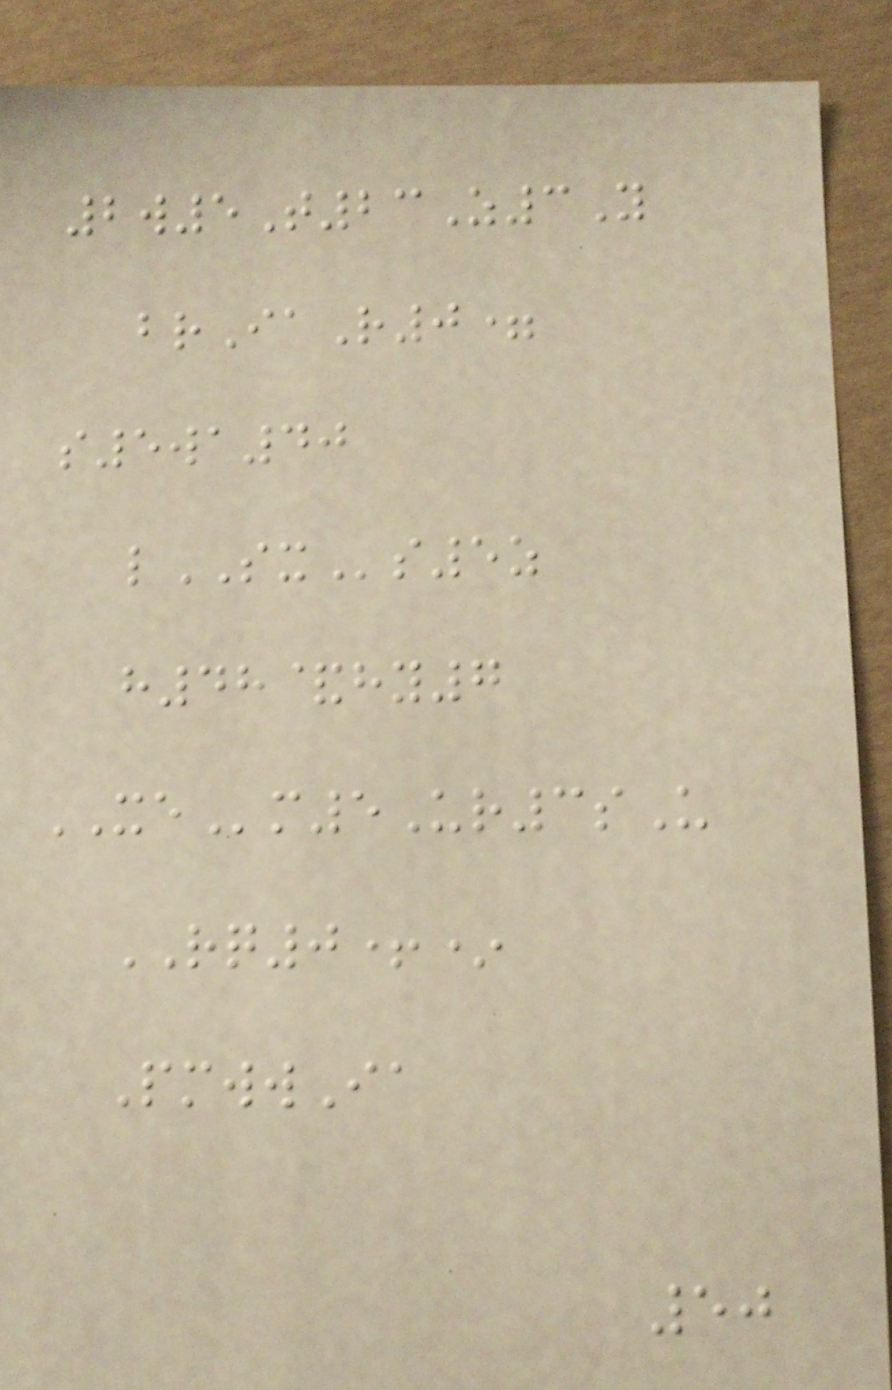2w5T23Z3Y
brIaR0=
s5wa40
lSXs5z
h48&hy7
XEm5Ur3sU
RQ0+*
PmwwIa
50
